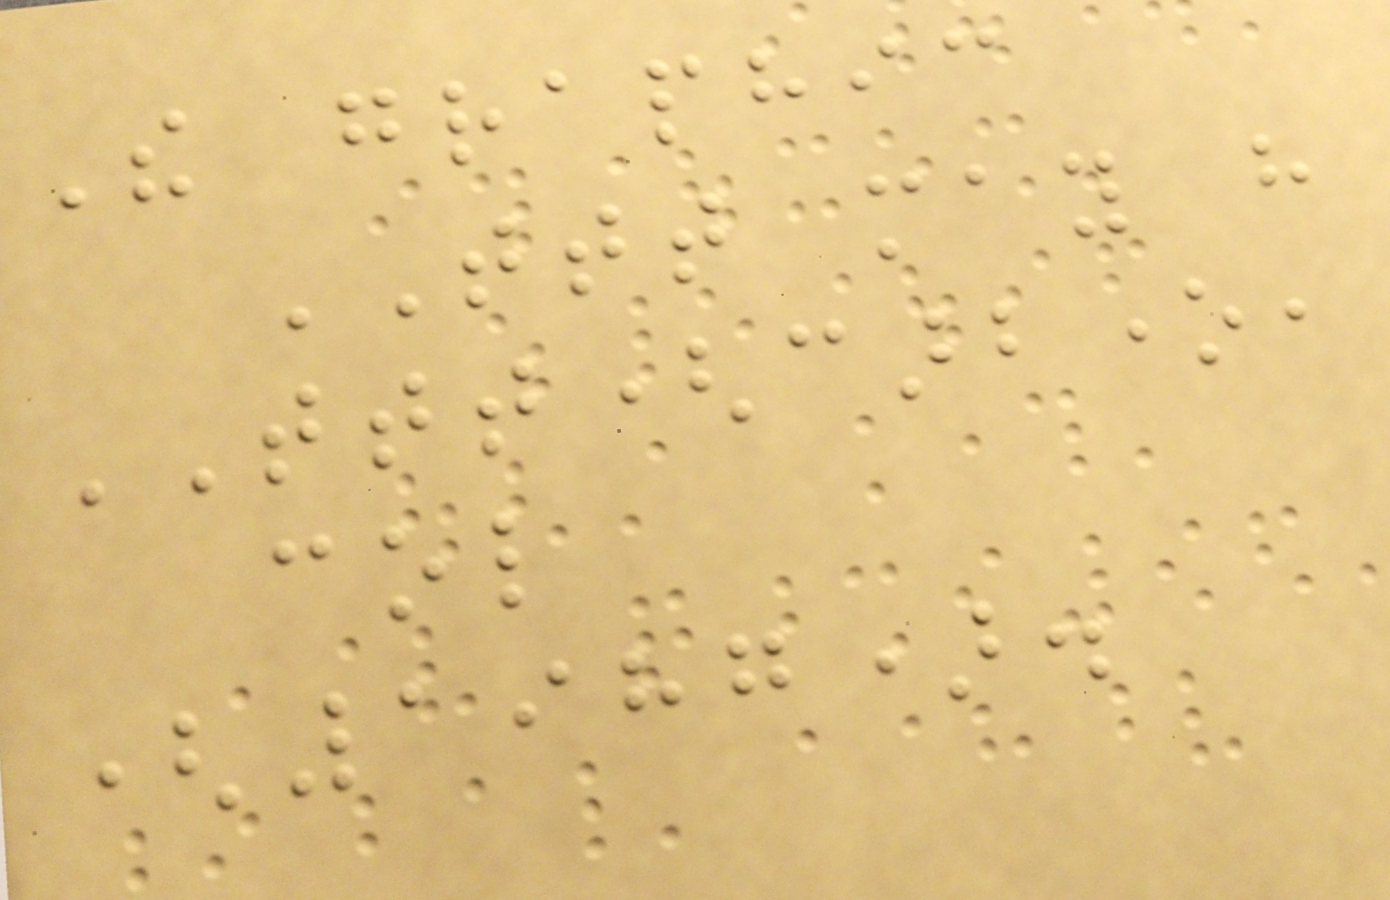The graphic
TTT may have
TTT(carbone,
col
(1987).
